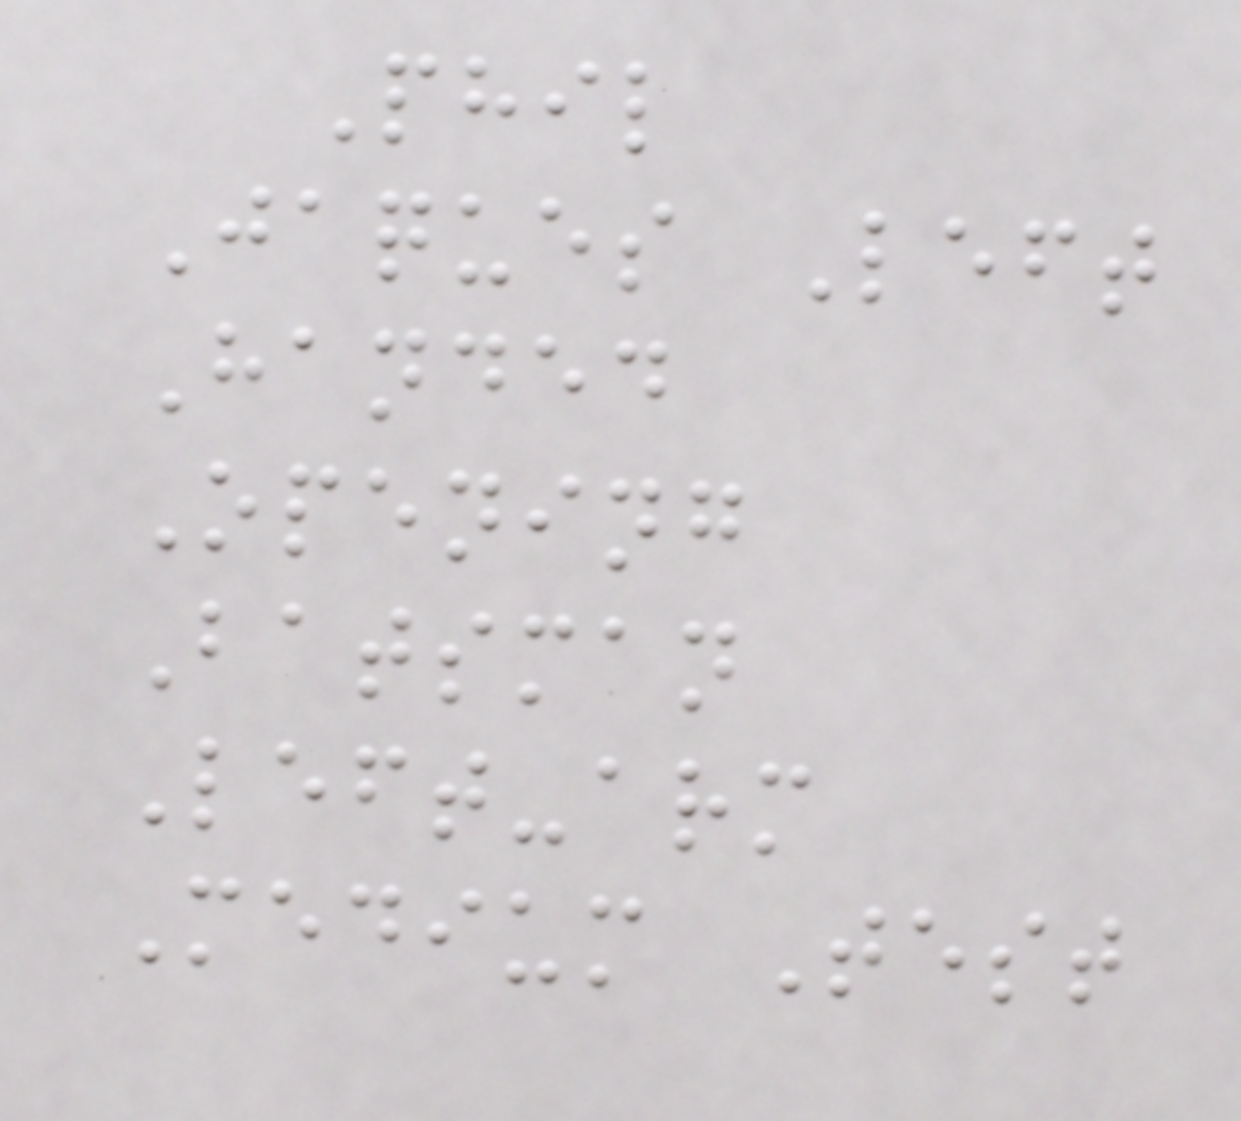Phil
Jaques Left
Handed
Opening
Batsman
Left-arm
Medium Test
